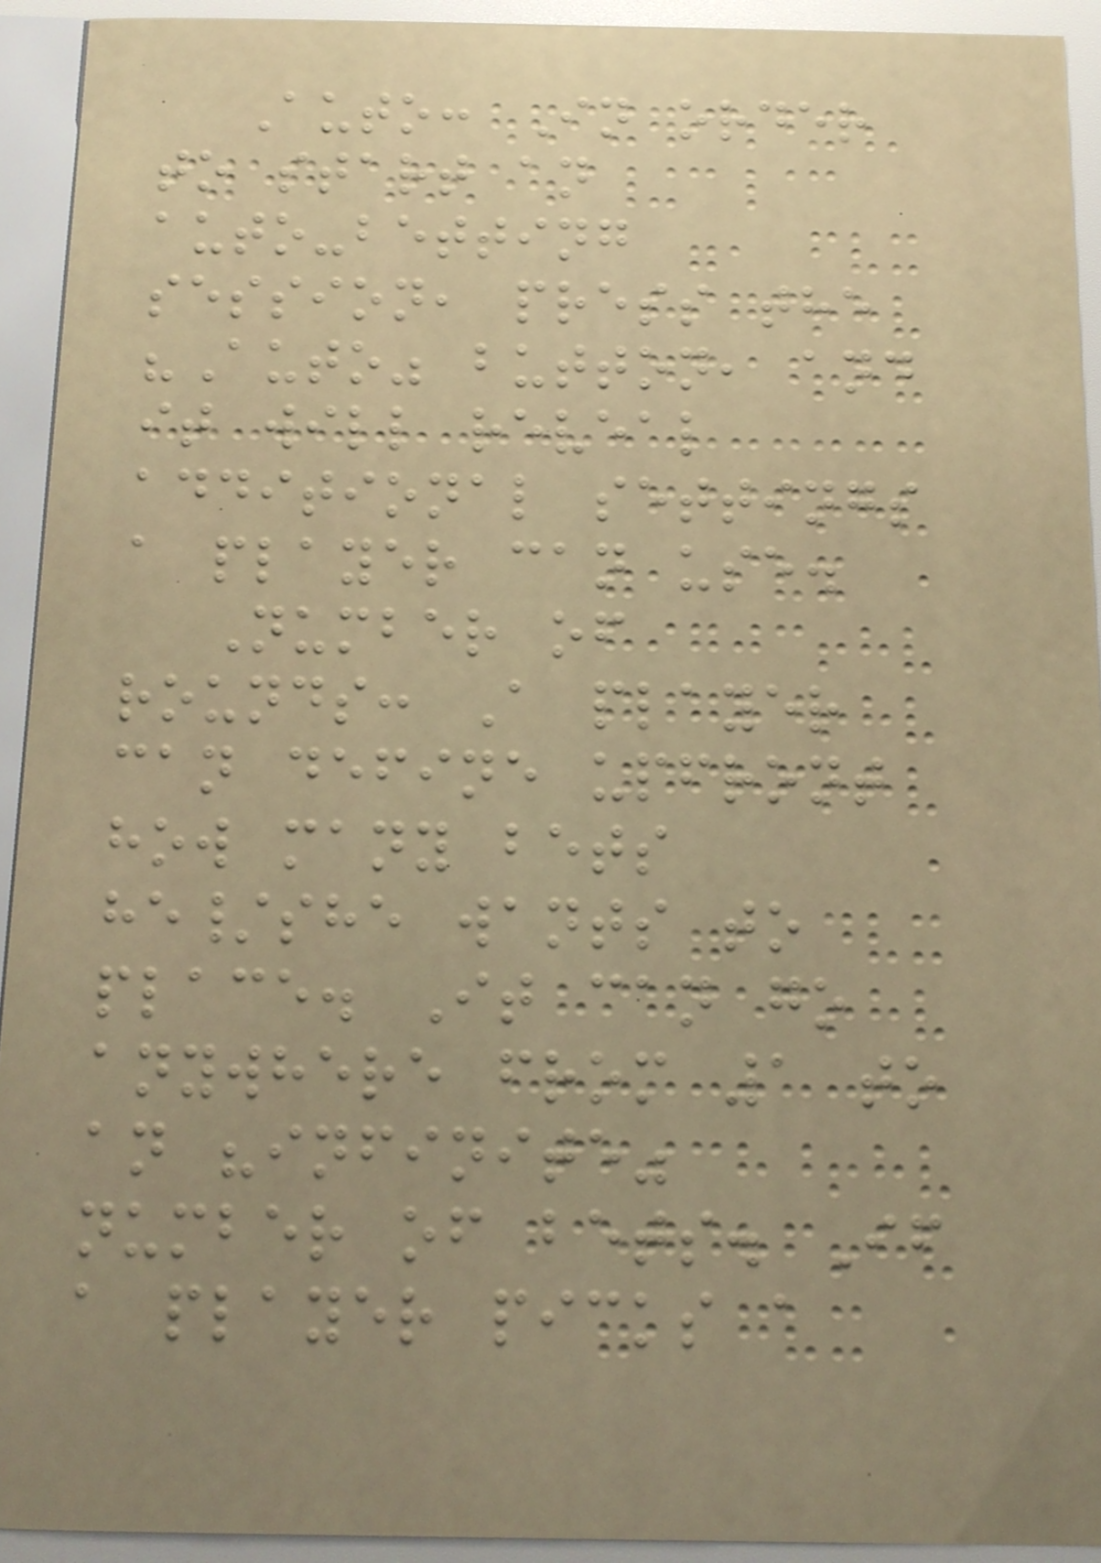Auto: In order
to start an
auto-betting
session, press the
"Auto" button, and
it will reveal
additional settings
a player can use.
Number of
rounds: A player
can define upfront
how many bets
he/she wants to
place. It can go
anywhere from 1 to
an "infinite"
number of bets. If
a player picks a
